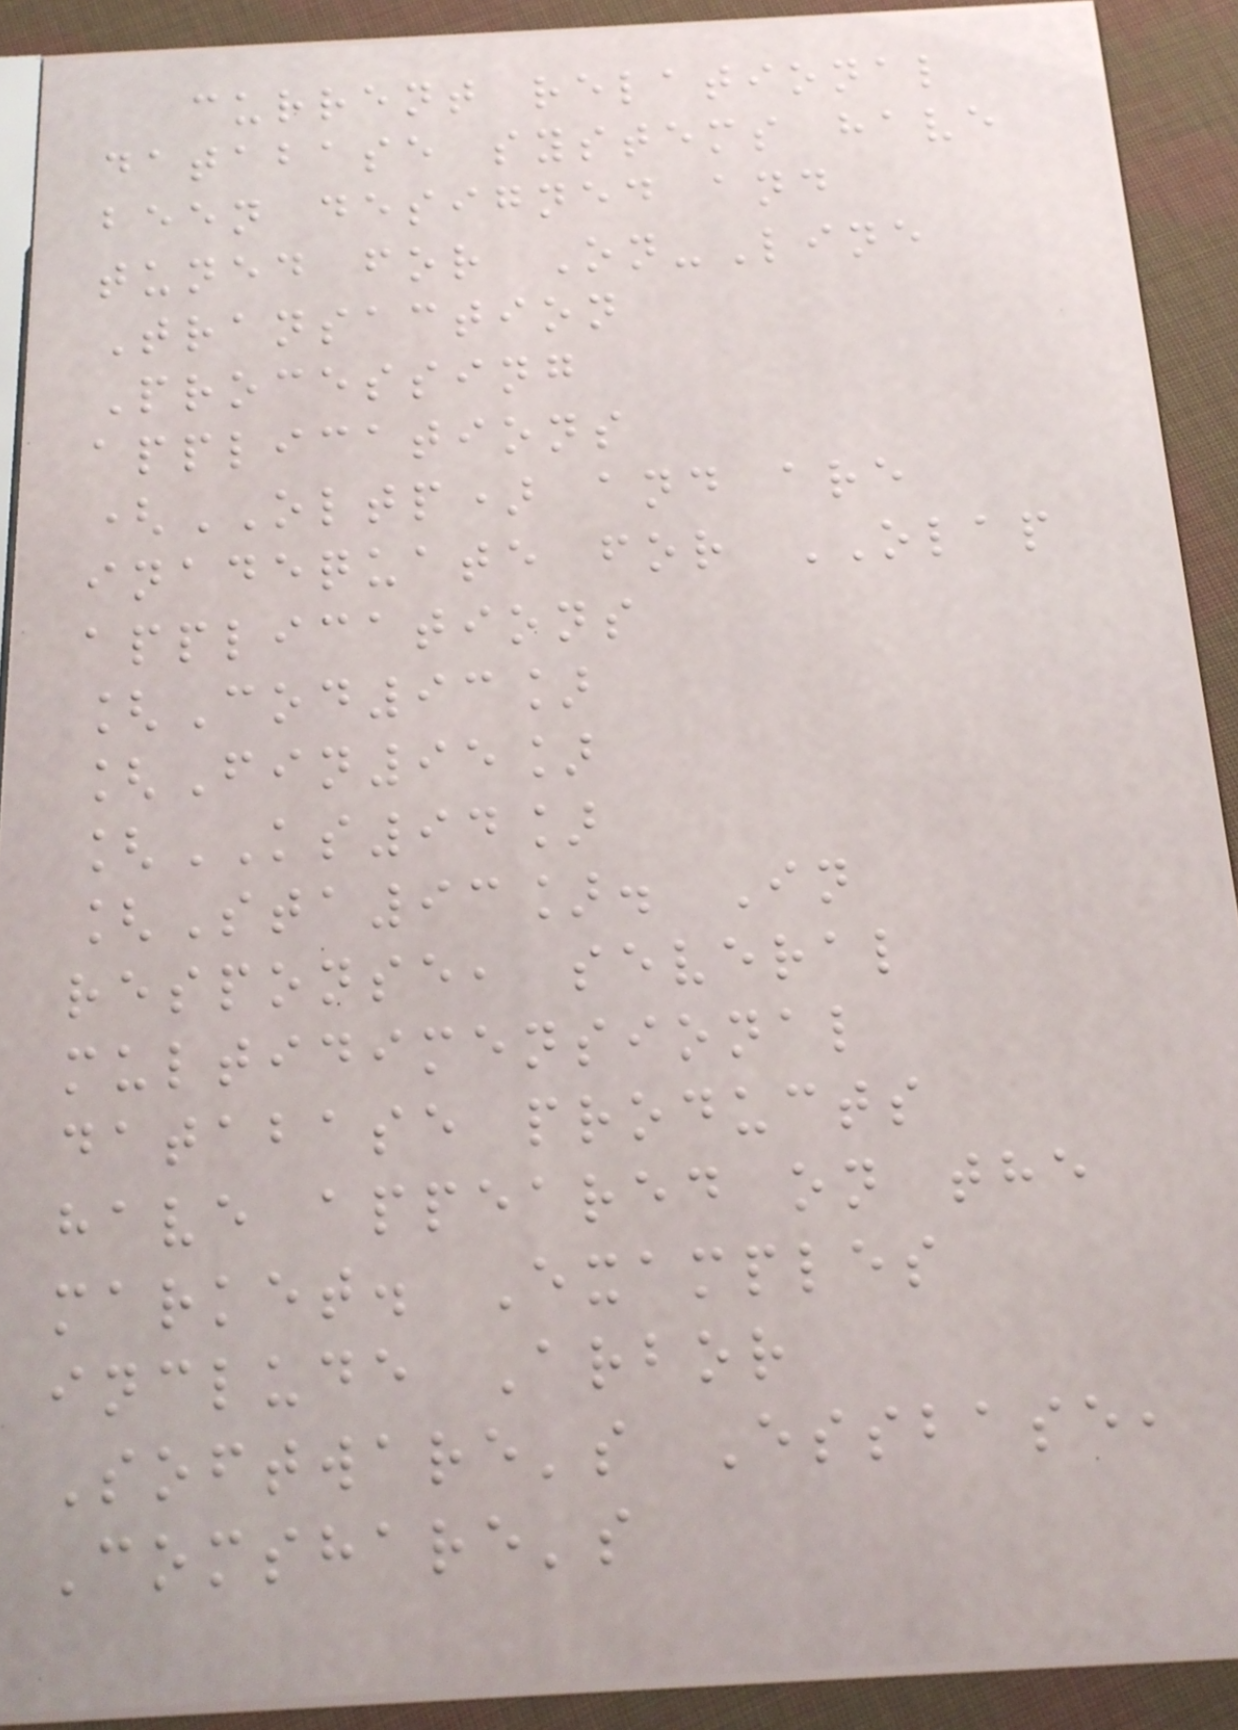current relational
database systems have
been designed and
tuned for On-Line
Transaction
Processing
applications
(OLTP) and are
inadequate for OLAP
applications
[Cod93]
[Fin95]
[KS94]
[Sta93]. In
response, several
multidimensional
database products
have appeared on the
market. Examples
include Arbor
Software's Essbase,
Comshare's
